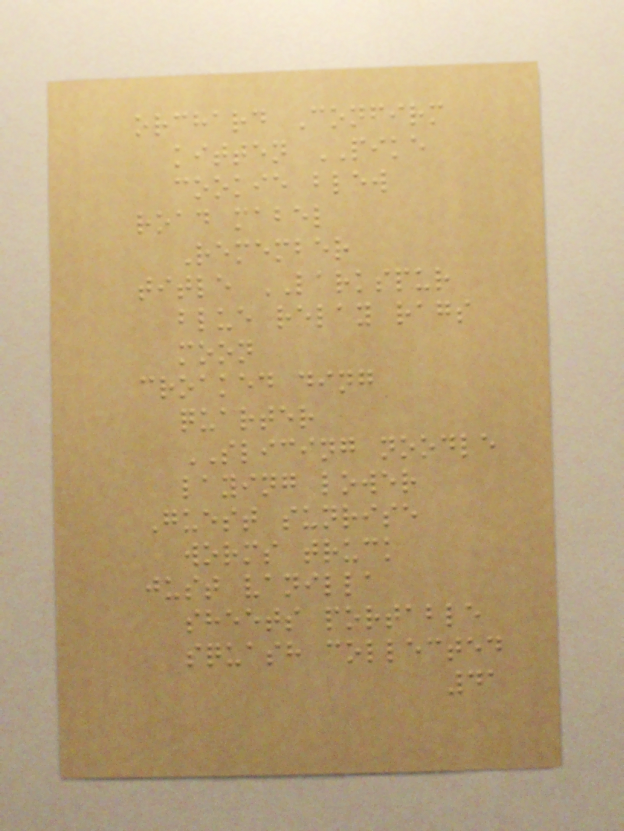orchard Confirm
kitten PIKE
cookie blew
road mabel
Remember
title LARKSPUR
blue relay rags
moon
croaked ding
quarter
SLICING noodle
laying lower
Guest sunrise
worms truck
just vanilla
sheets portable
squash collected
41
